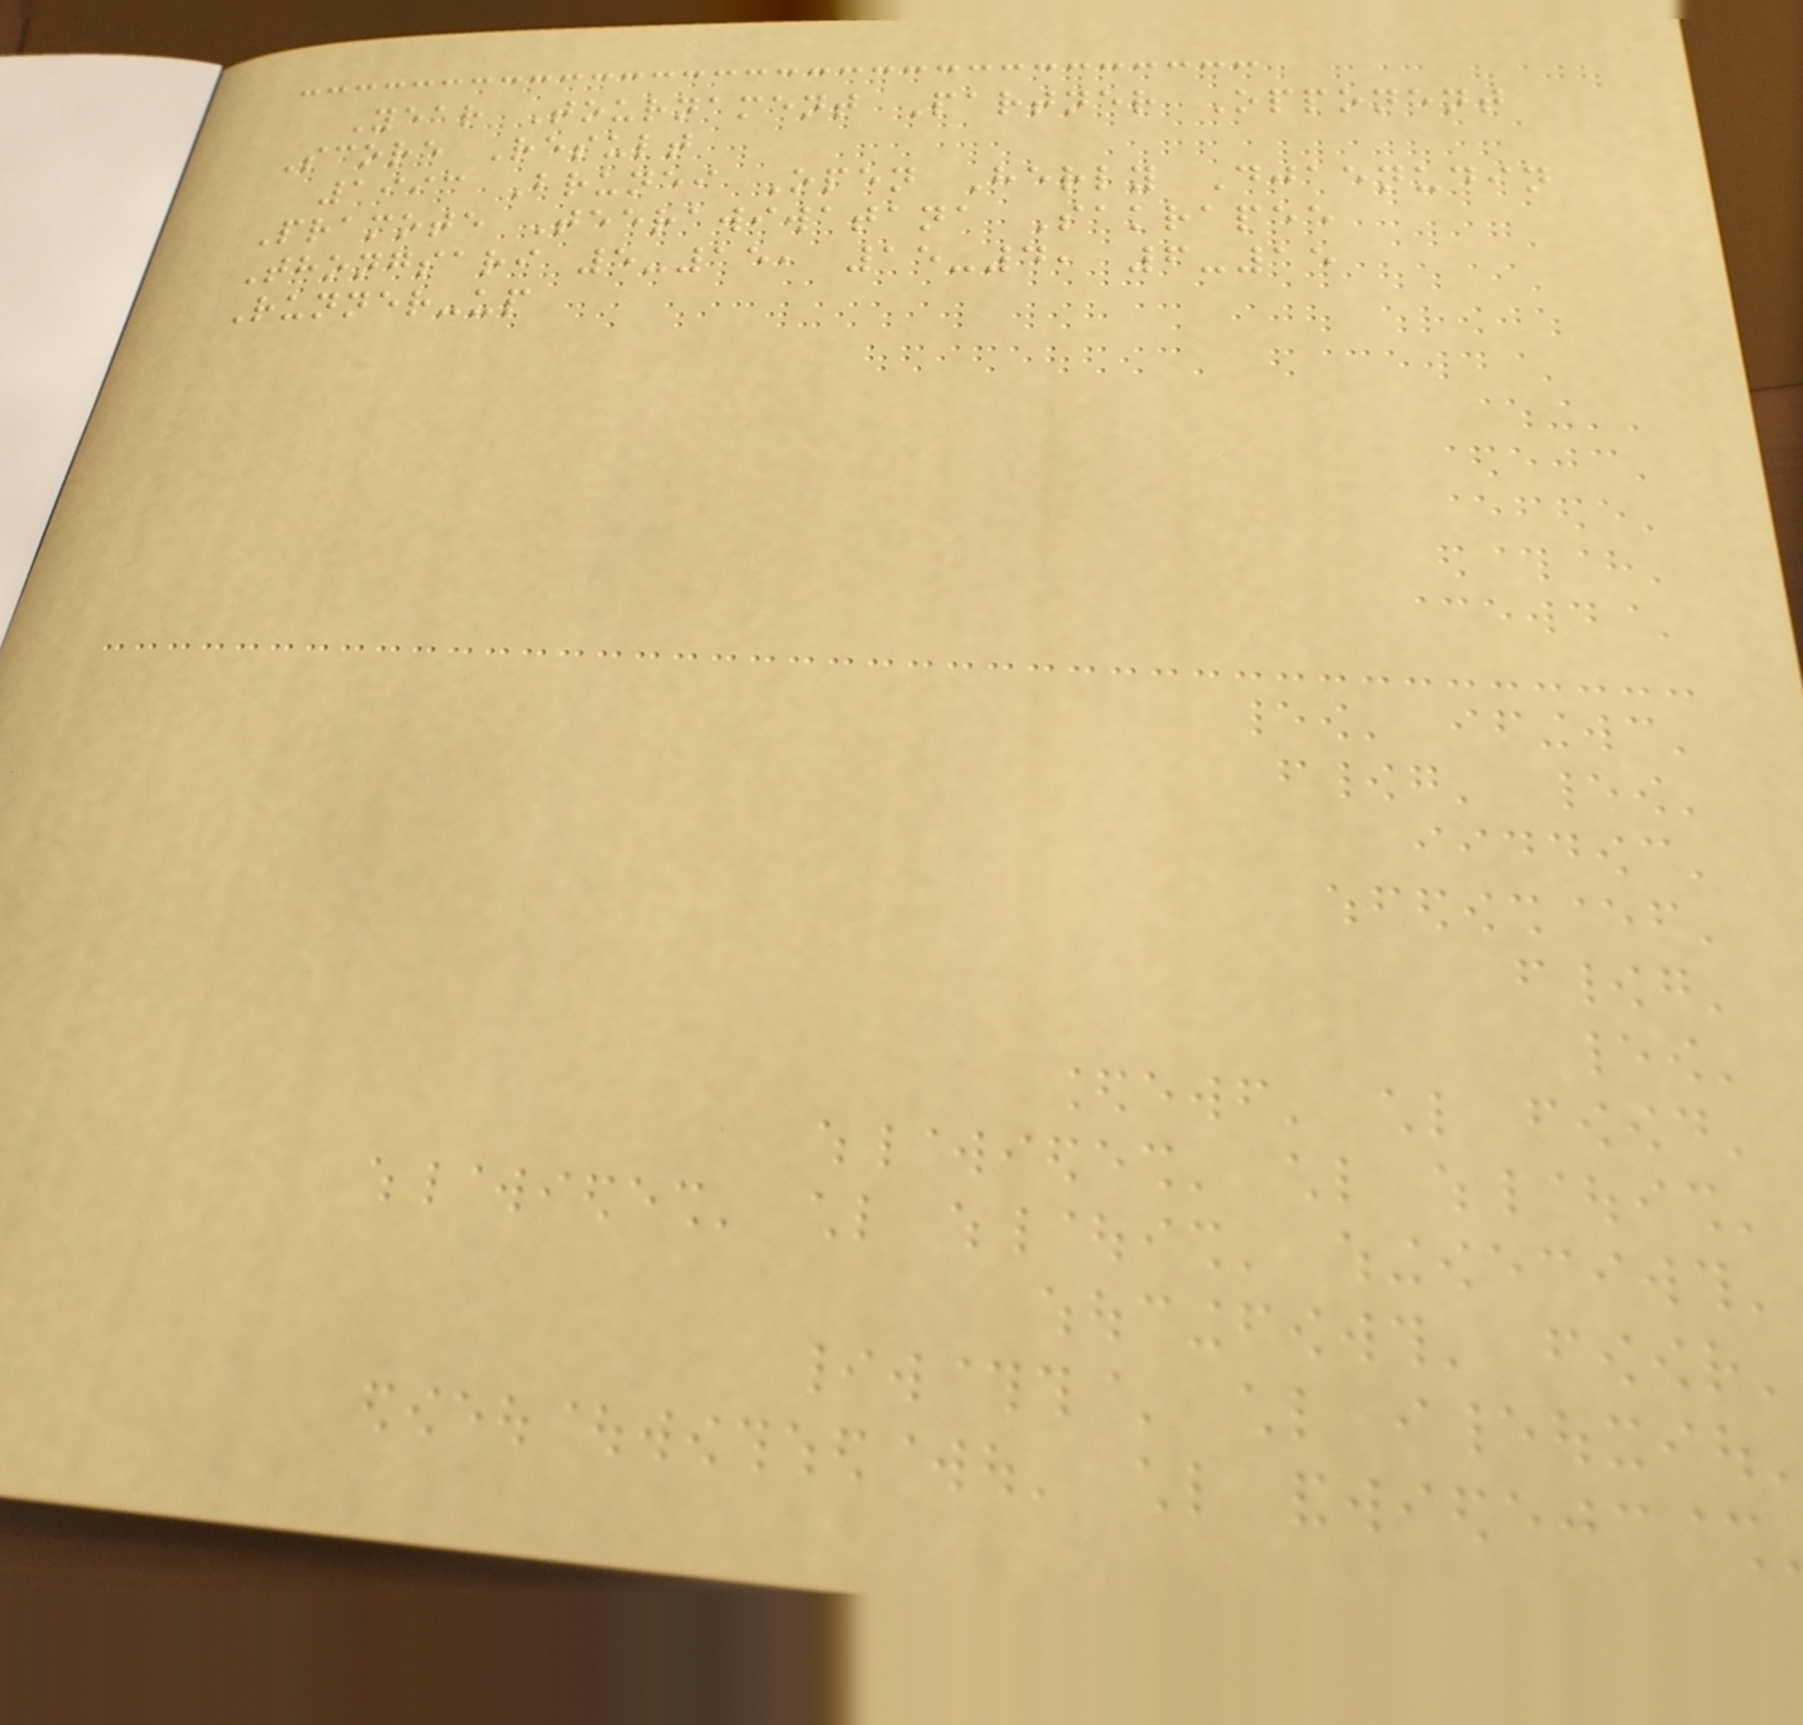Year Tournament Partner Opponent
Score Result
1993 Brunei Open Herly Djaenudin
Pramote Teerawiwatana Sakrapee
Thongsari 5-15, 15-4, 6-15
Runner-up
